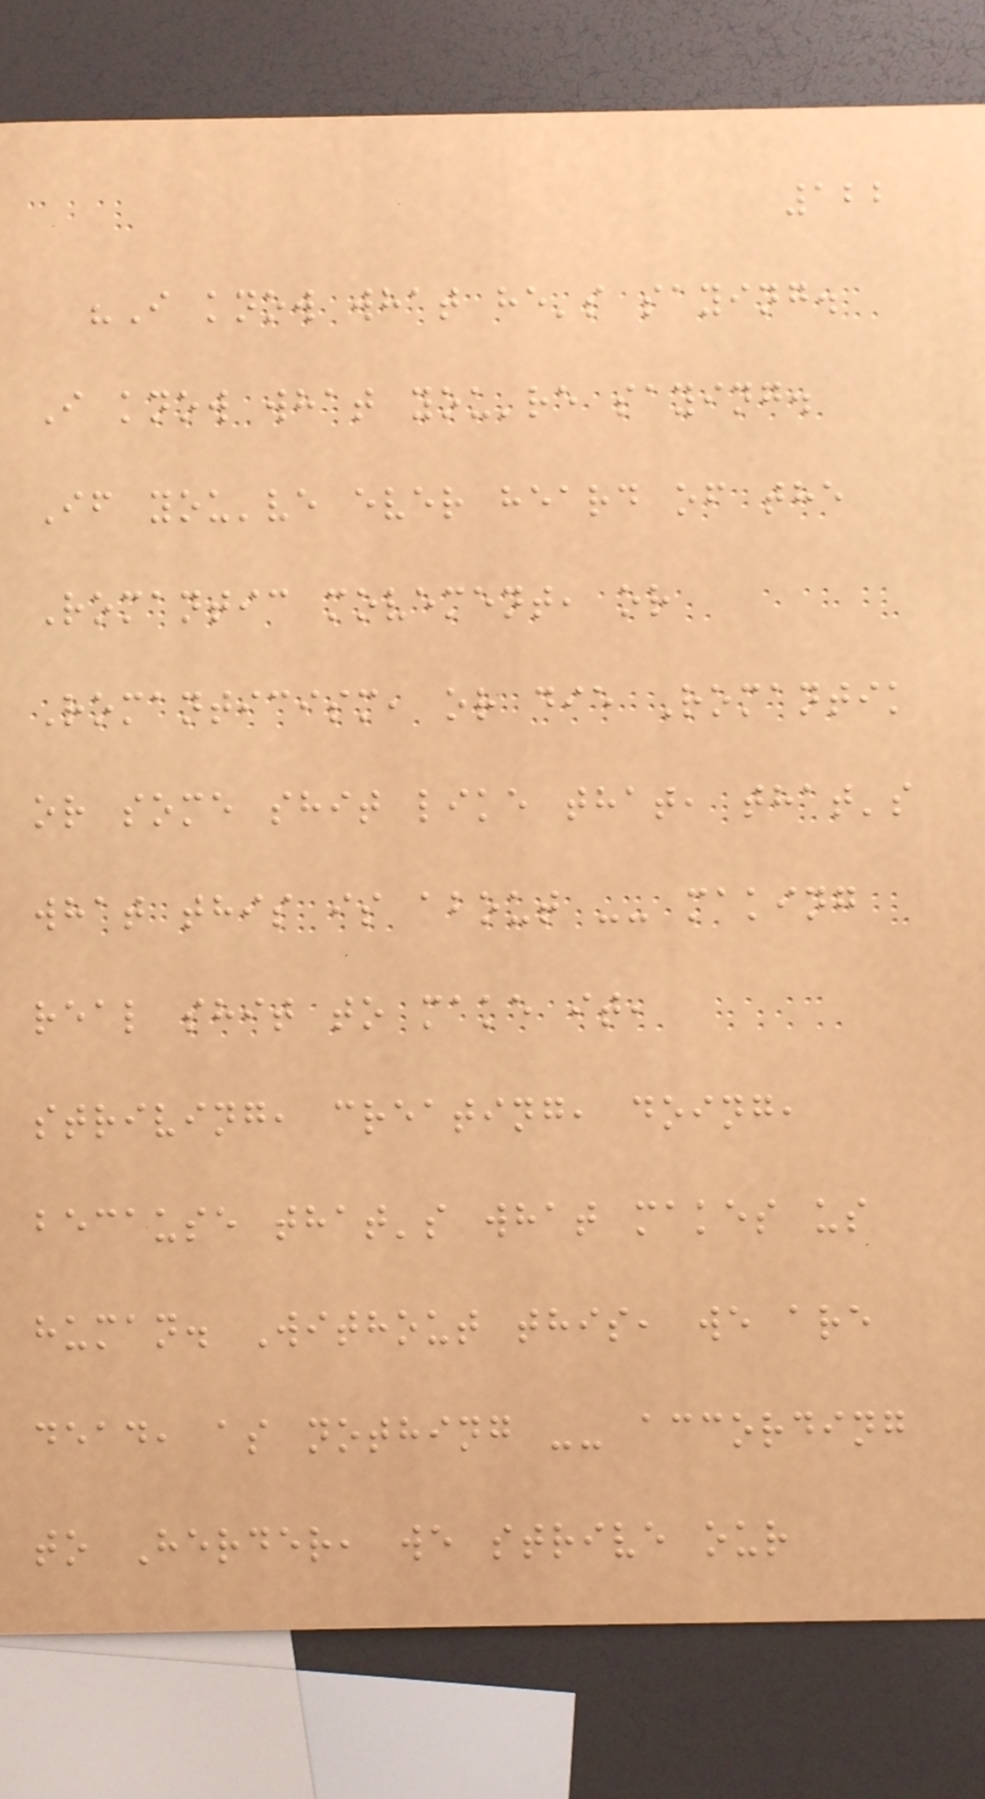122
"I know what he's saying.
I know what you're saying.
If you've ever heard of the
Romantic movement, or
Romanticism, or die Romantik
or some shit like that, that's
what this is about -- making
real shit to make it,
striving, creating, doing,
because that's what makes us
human. Without this, we are
dead, as nothing -- according
to Herder, we strive our
